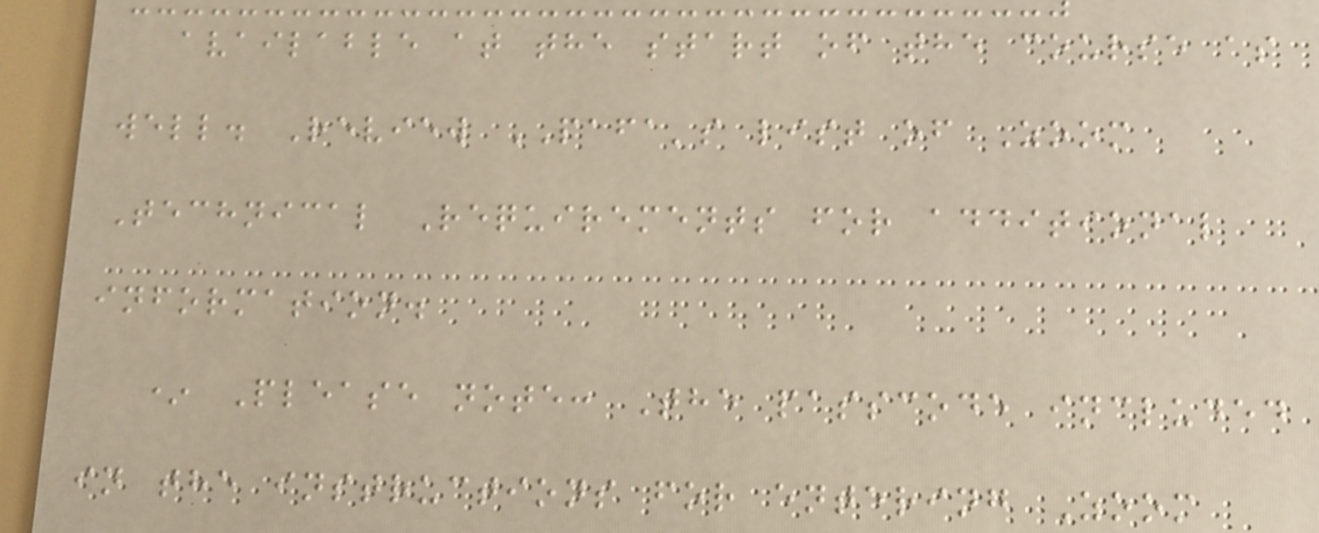available at the start of the course as
well. Review PAFA's list of Zoom
Technical Requirements for additional
information.
* Please note: The passcode included
in the instructions for entering Zoom
